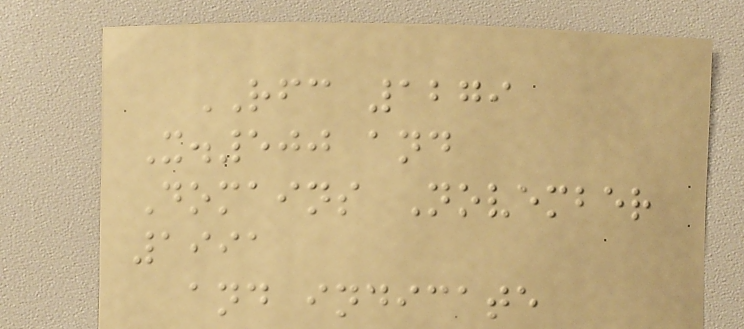RFC 1279
X.500 and
Domains November
1991
and indicate
